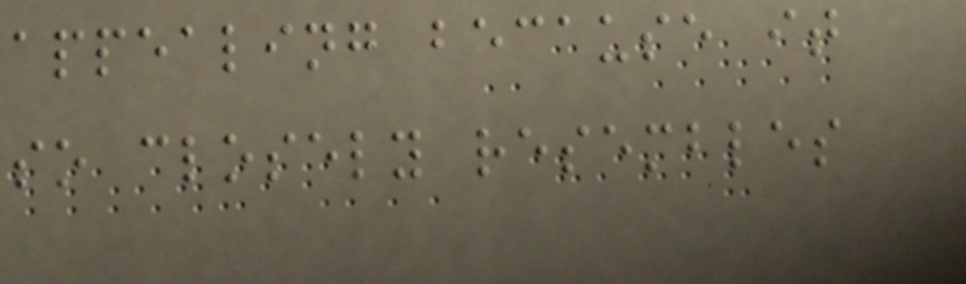appealing because it
so closely resembles
